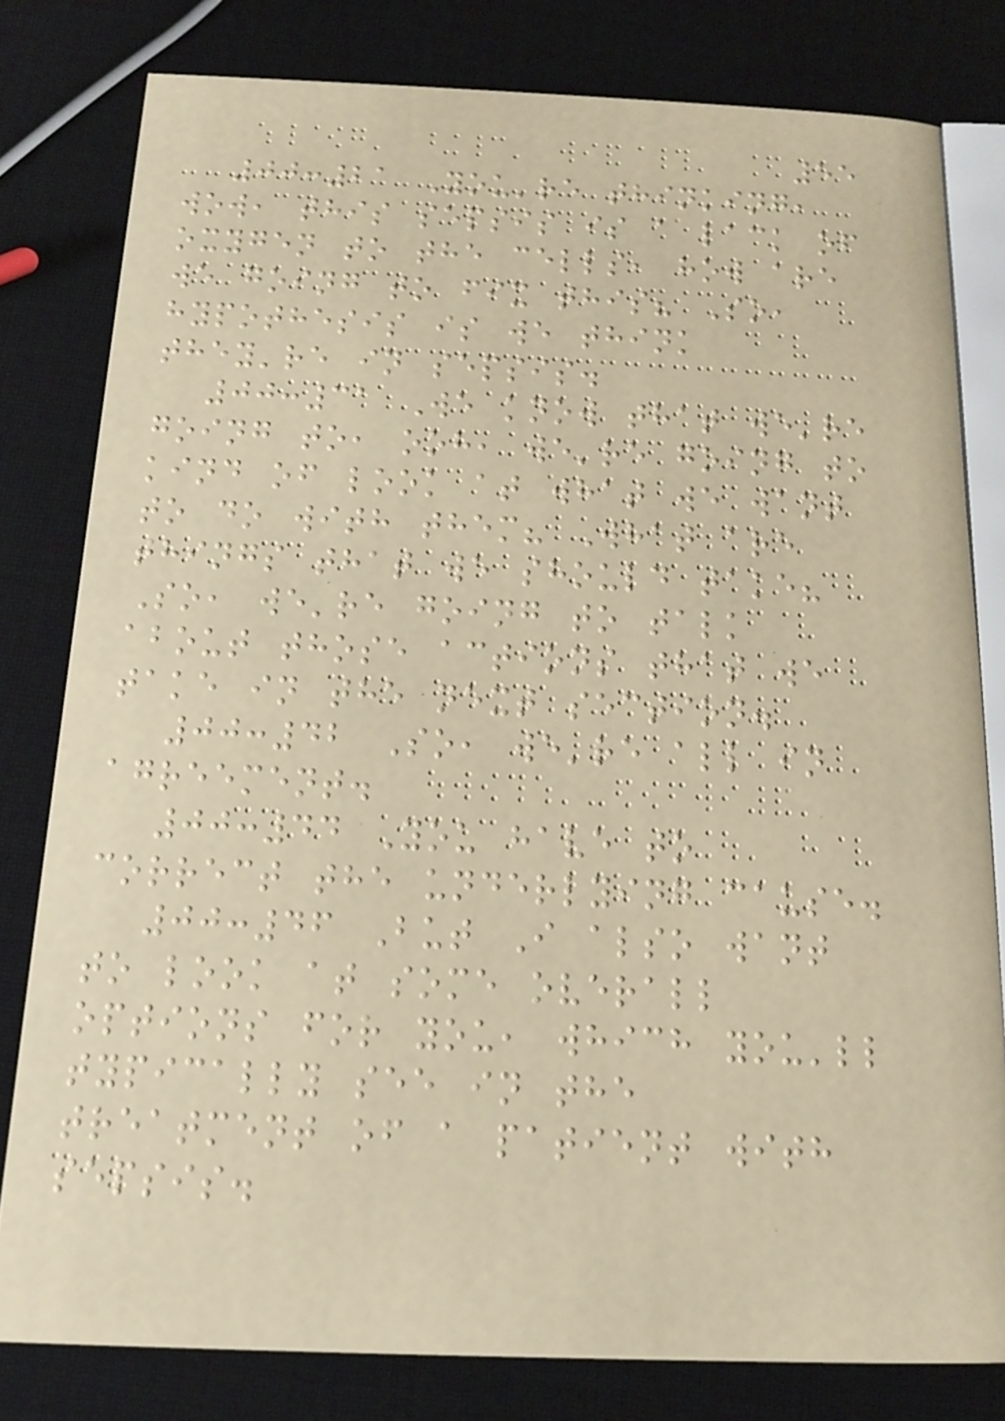55
00:21 You're thinking,
wow, this sepsis is a lack of
oxygen to the cells, how are
we going to fix this? So,
hypothesis is we think
they're in sepsis.
00:31 We know that we're
going to, ooh, we're going to
kind of look at what we want
to do with them? What are
things that we should take?
So, we're going to talk
about those actions that we
take in the next section.
00:42 So, we're all in
agreement.
00:44 You have to
correct the underlying cause.
00:46 But I also want
to look at some overall
options for you, which you'll
typically see in the
treatment of a patient with
sepsis.
